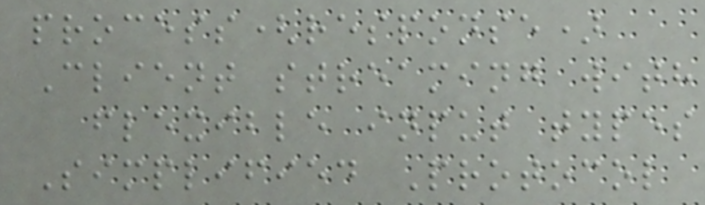process(response)
Client streaming with
flexible input types
Simplified Protocol
